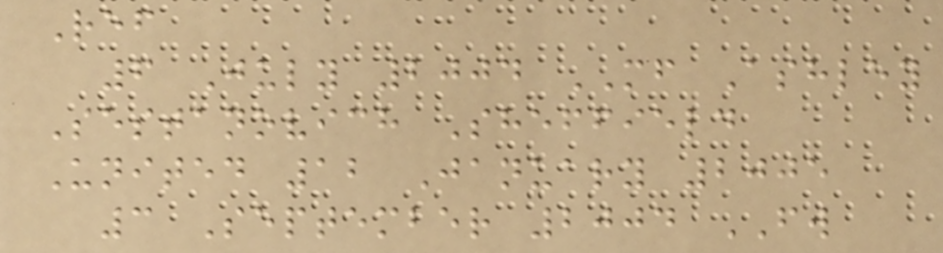Ref
6 July 2004 MF Ashley
Sestanovich Sheffield
United 12 January 2005
3 September 2004 FW
